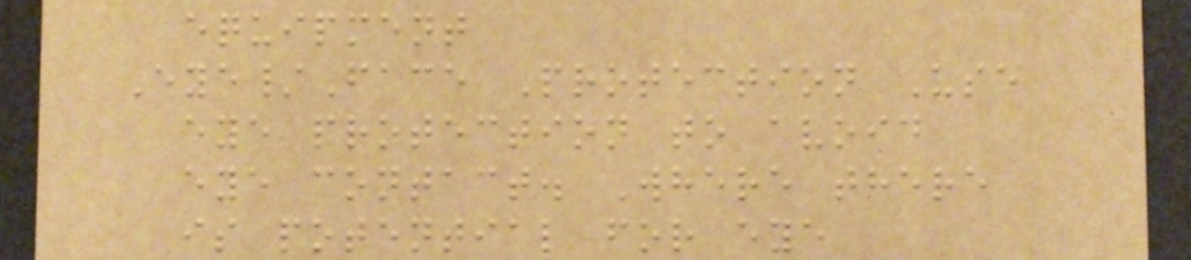equipment
Eye/Face Protection Use
eye protection to avoid
eye contact. Where there
is potential for eye
